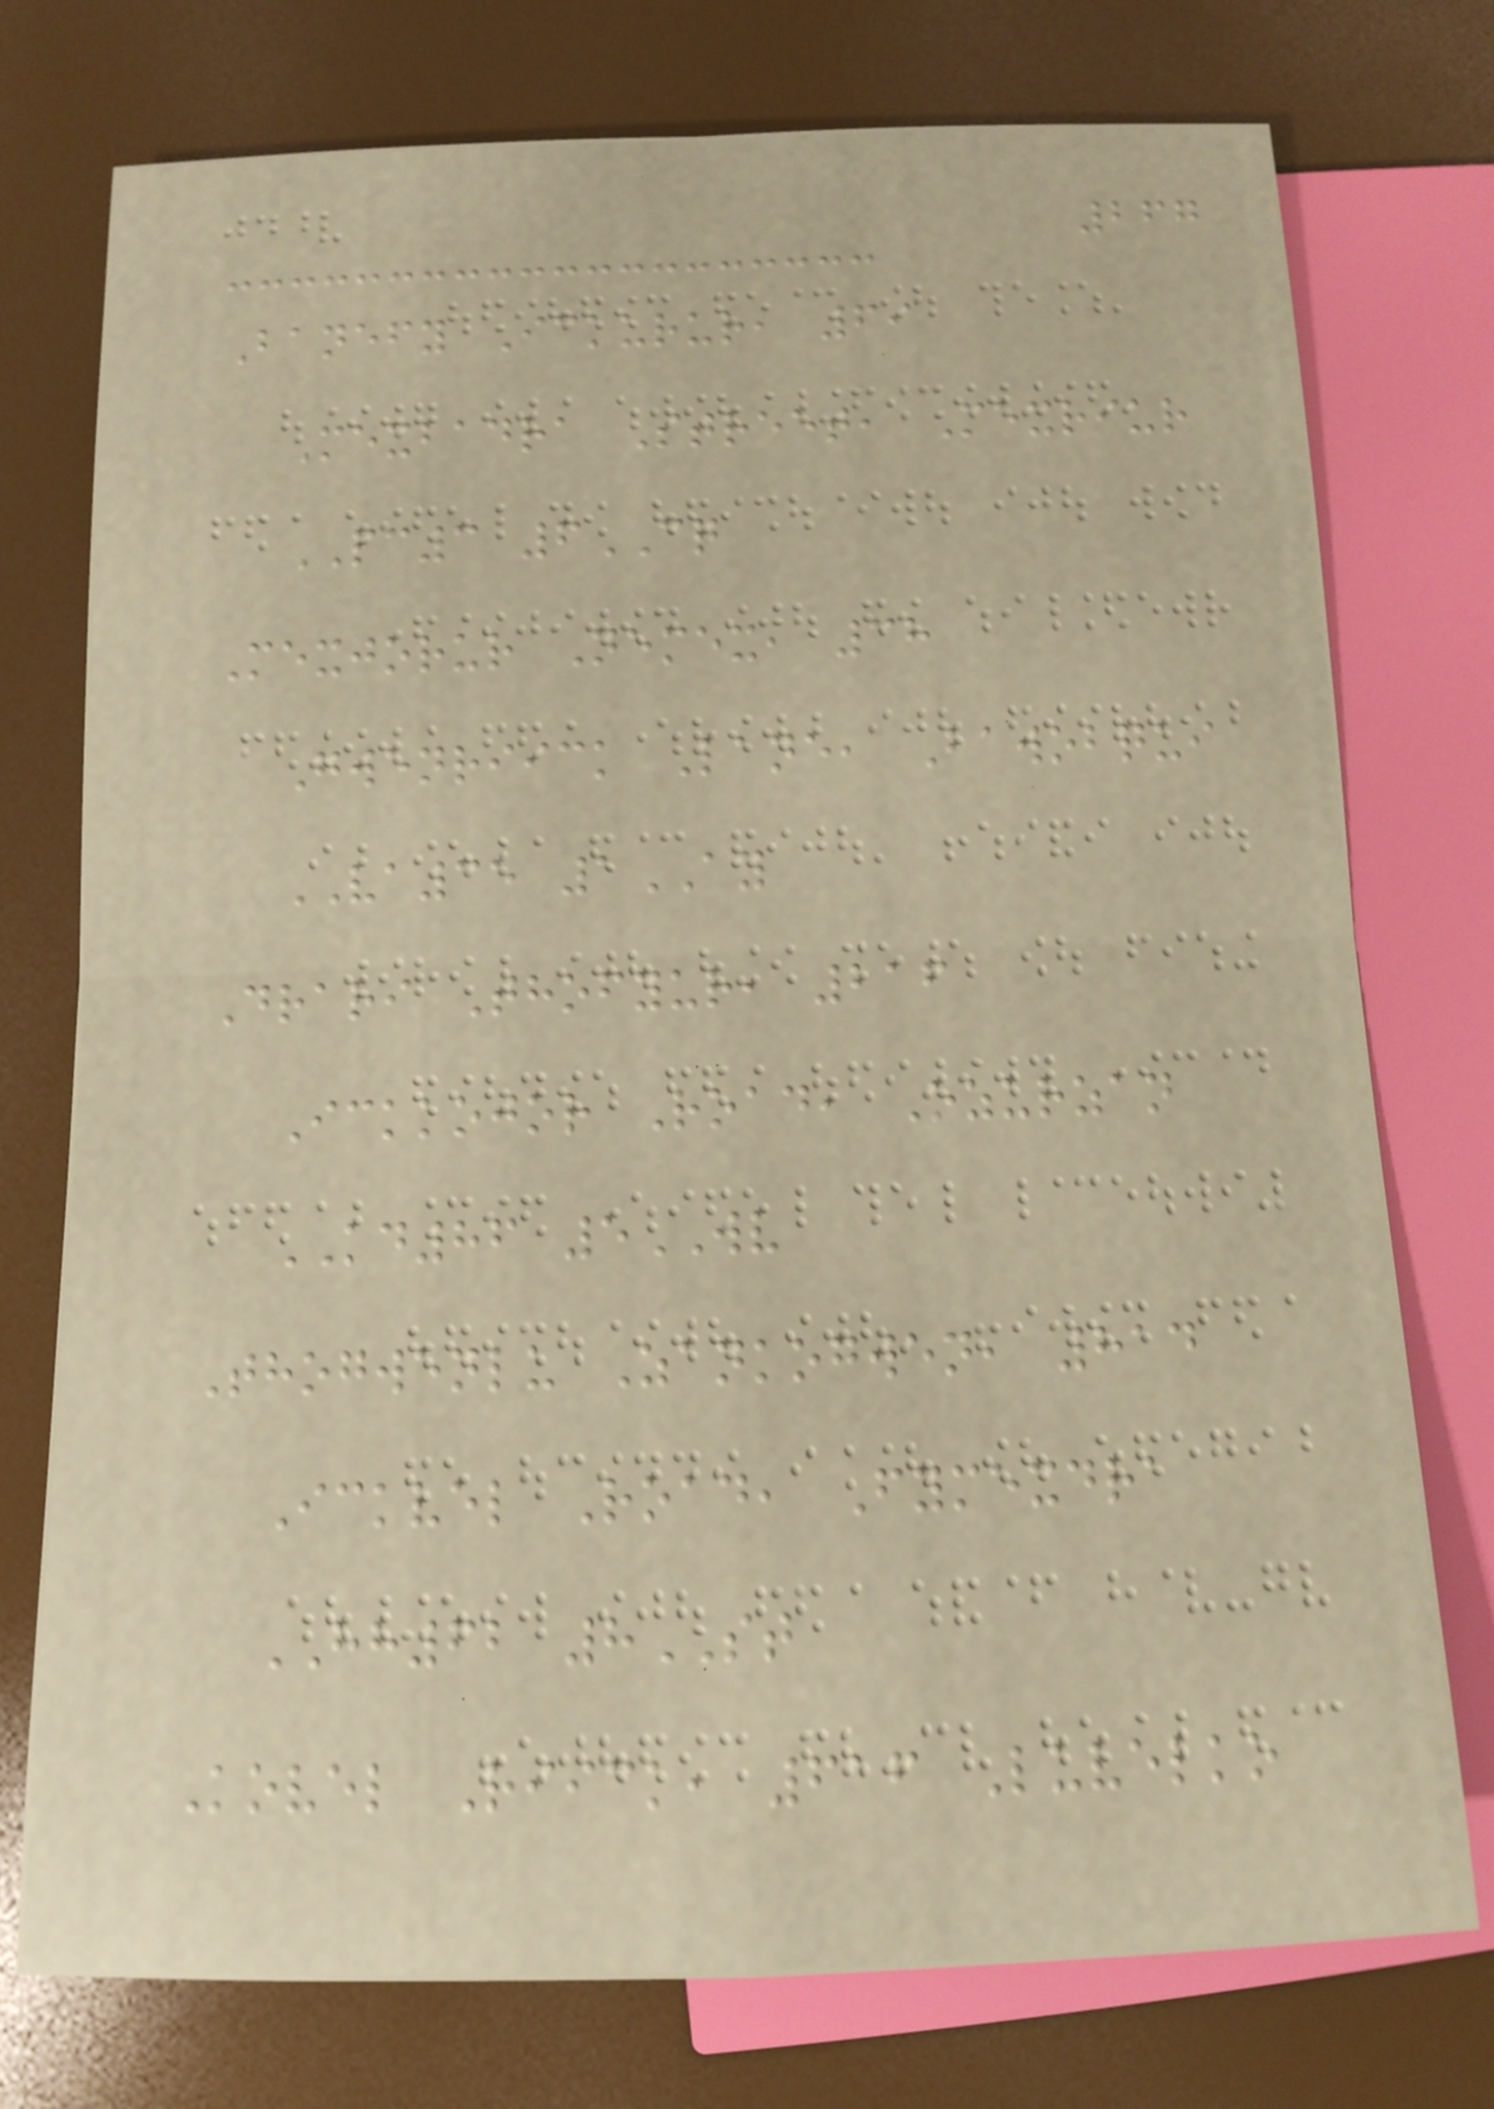267
Banefy Ickurur, 69
Mexbadra Street, Mexriur
PC3 6CQ
Mexjorur Nemex, 38
Gwenriick Lane, Bawobqui
VA35 1AY
Drari Thofyur, 216
Ickkojor Road, Ozurzan
KD86 5WV
Thogwenlu Zankogwen, 814
Ickvel Road, Fymexdra
HH62 8ST
Kovel Riick, 616 Luvelko
